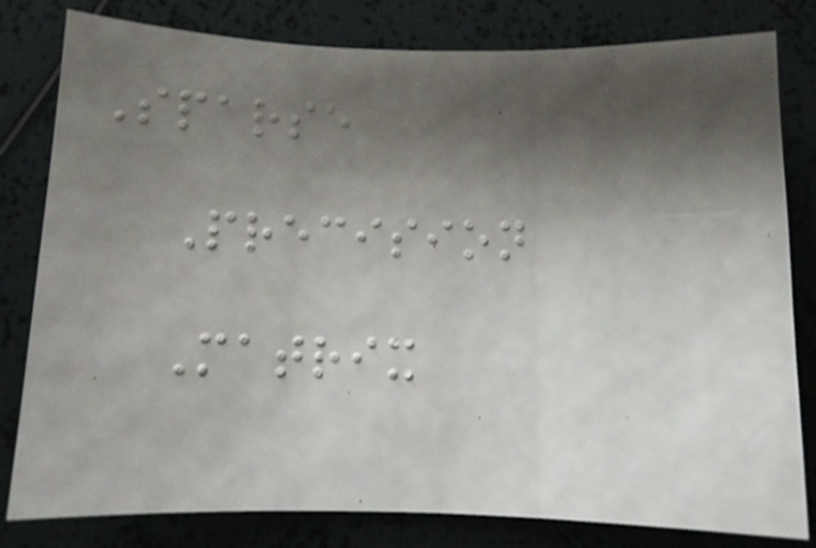Sparse
Precision
Matrix
